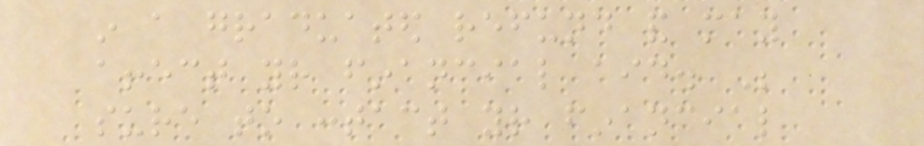in a graduated refund and may
affect your financial aid. Be
sure to contact your financial
